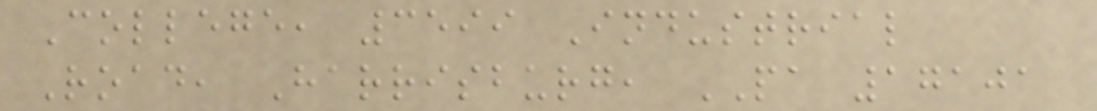College, 3599 Industrial
Road, Harrisburg, PA 17101
